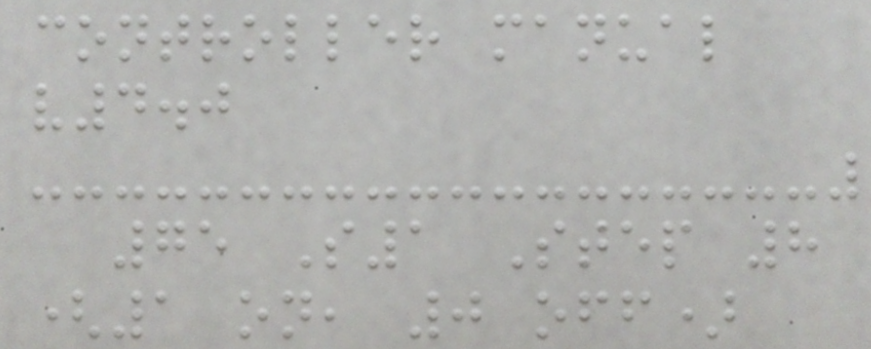controller manual
v4.0
75 S1 Step 8
(1 on, 0 off)
